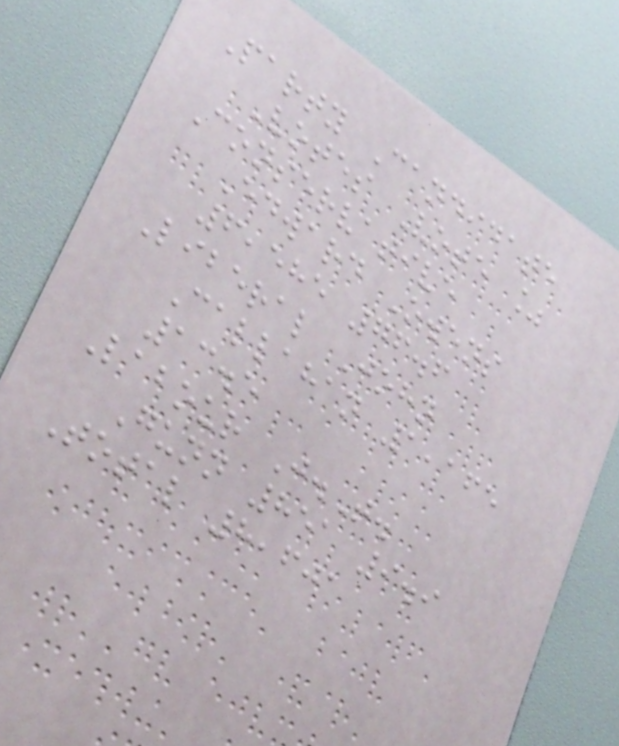Party Candidate
Votes Vote %
Conservative
Edward Owens
6,585 76.6
Liberal John
Callahan 1,165
13.5
Labour J.T.
Gunn 851 9.9
Total 8,601
